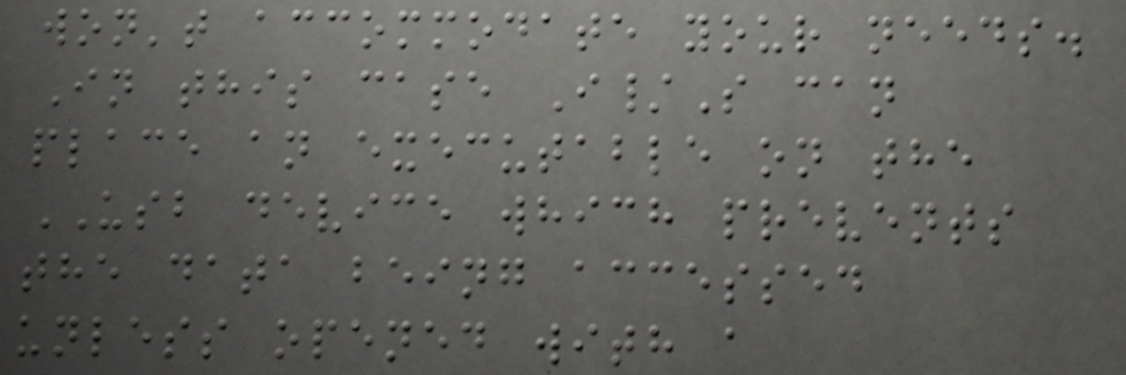won't accommodate your needs.
In this case I/S can
place an executable on the
USB device which prevents
the data being accessed
unless opened with a
